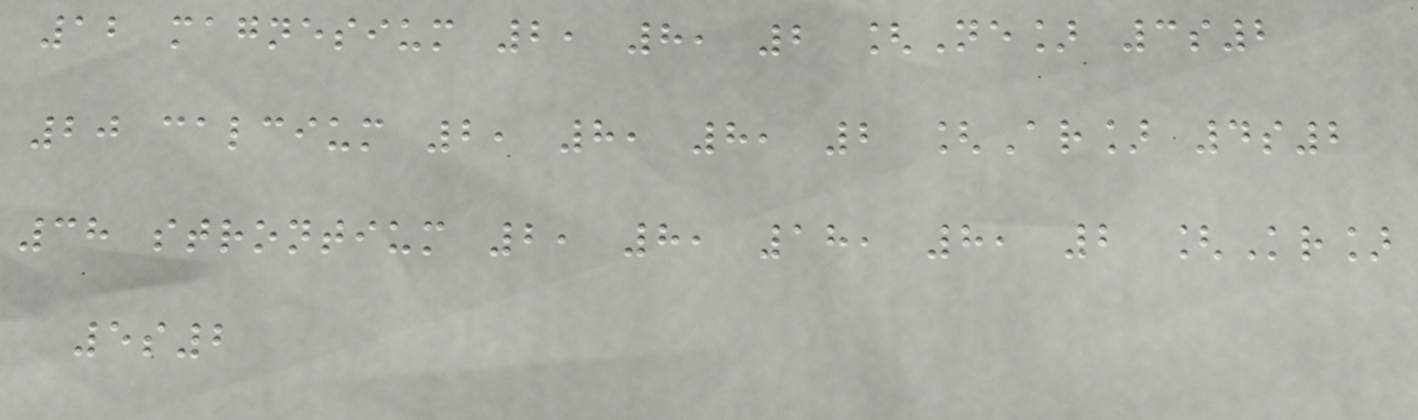12 magnesium 2, 8, 2 [Ne] 3s2
20 calcium 2, 8, 8, 2 [Ar] 4s2
38 strontium 2, 8, 18, 8, 2 [Kr]
5s2
